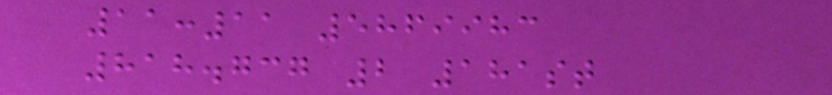11:11 5869983
818.737 2 181st
